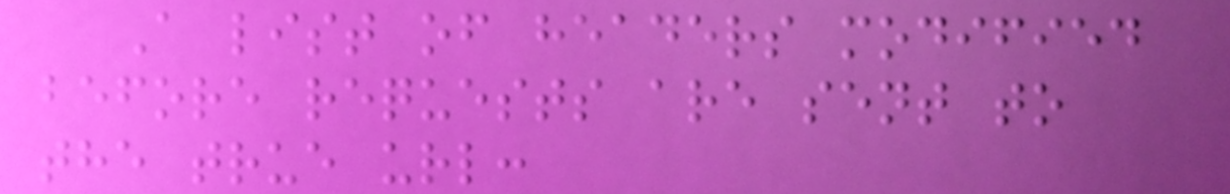A list of headers modified
before requests are sent to
the true url:
